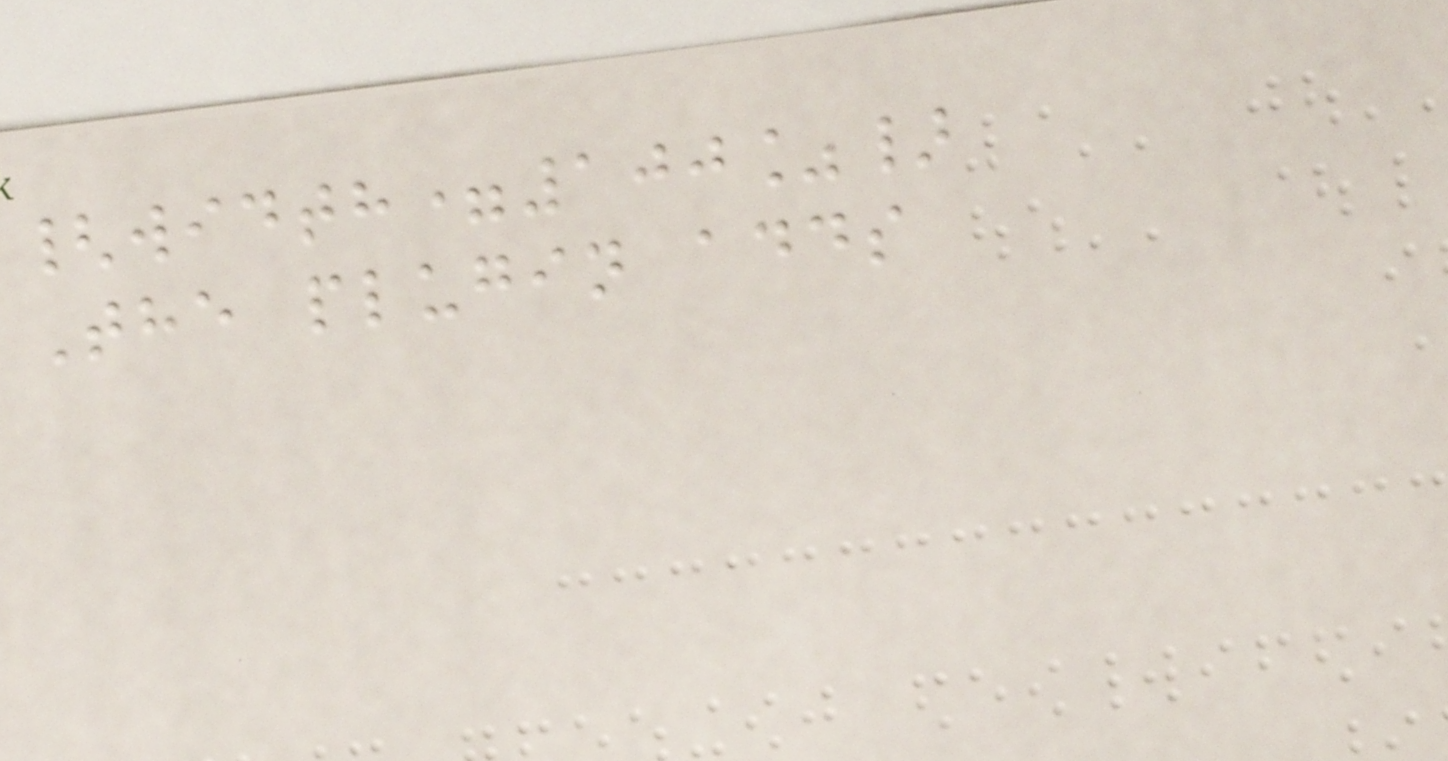{width=100%}
The plugin adds
